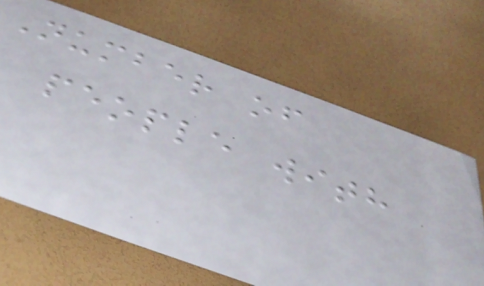Number of
people with
